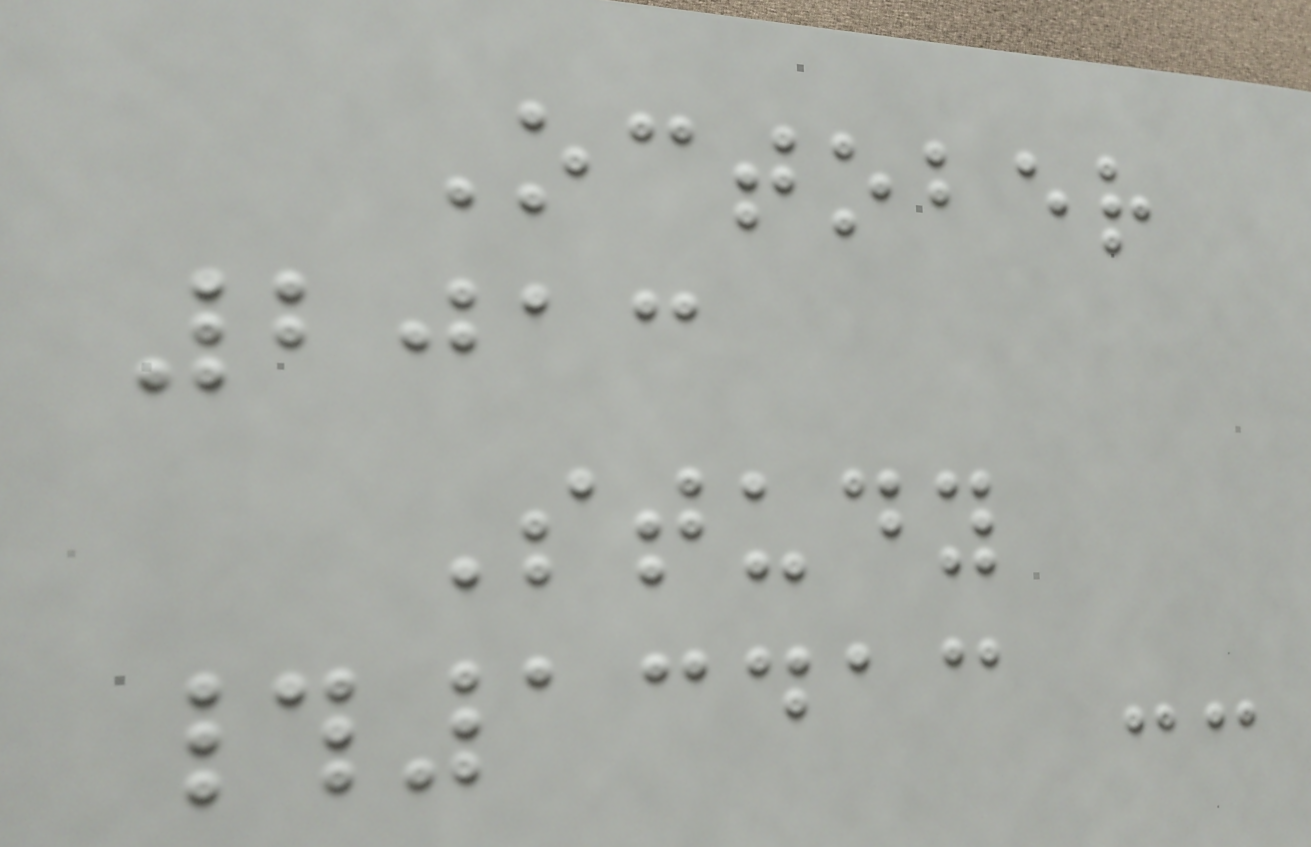October
2013
Study
#13413 --
